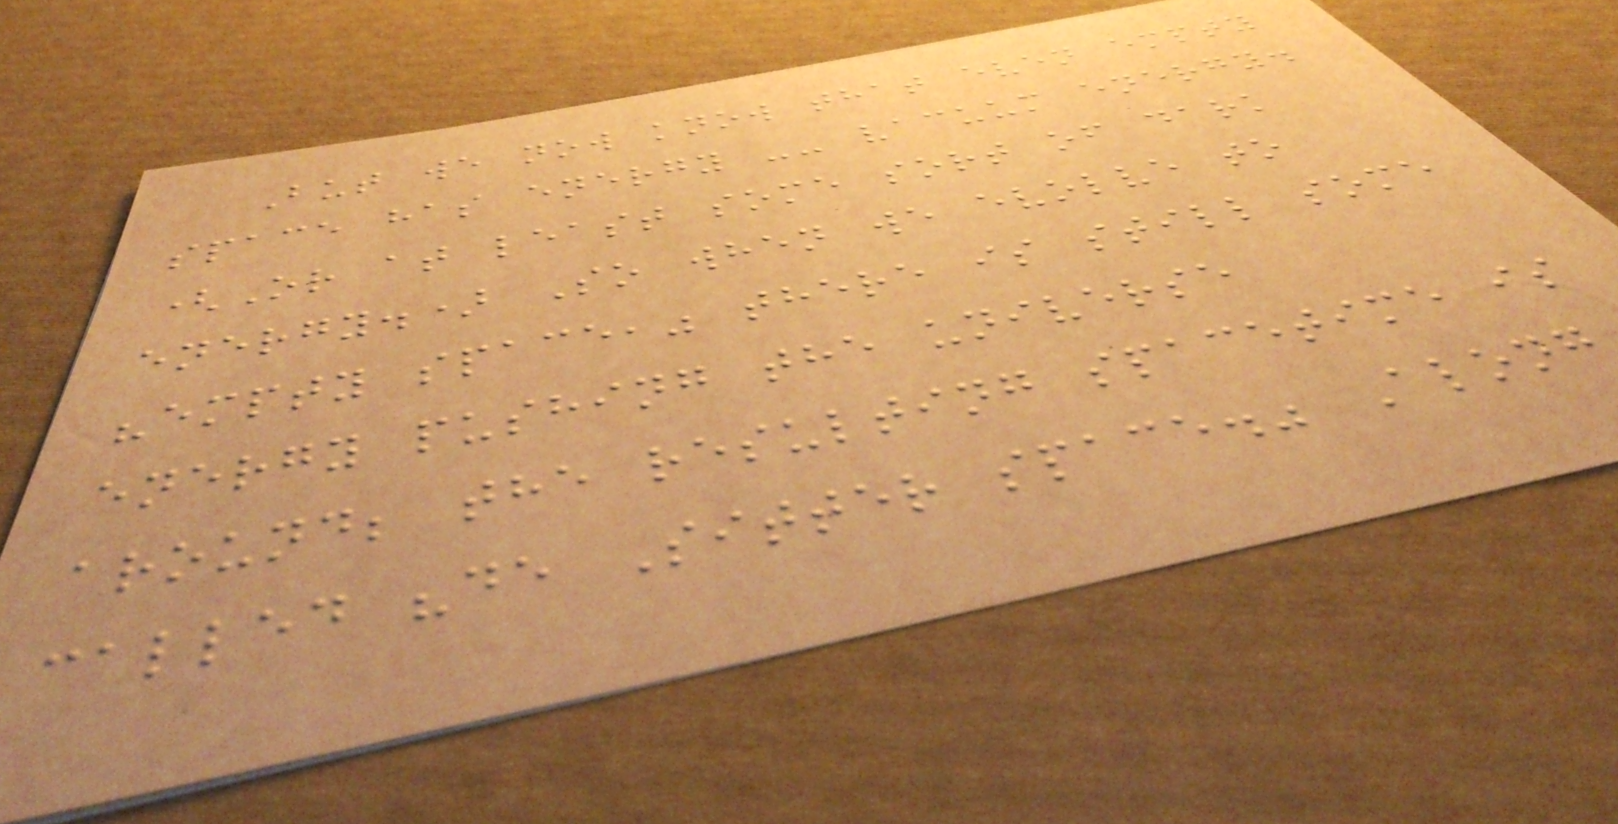But we now know that even empty
space has energy -- vacuum energy.
(Or at least some sort of dark
energy.) So when we evolve to
"empty space," there is still some
energy pushing the universe
around; the resulting spacetime is
called "de Sitter space." Along
